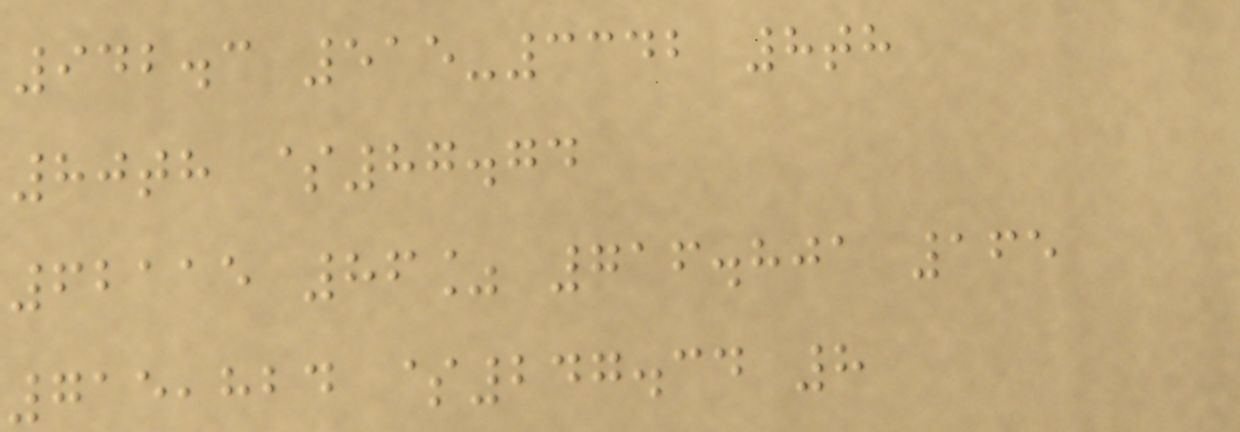942.3 515-3342 8th
80th $87.74
62115 86% 716.801 165
715,824 $247.34 8
